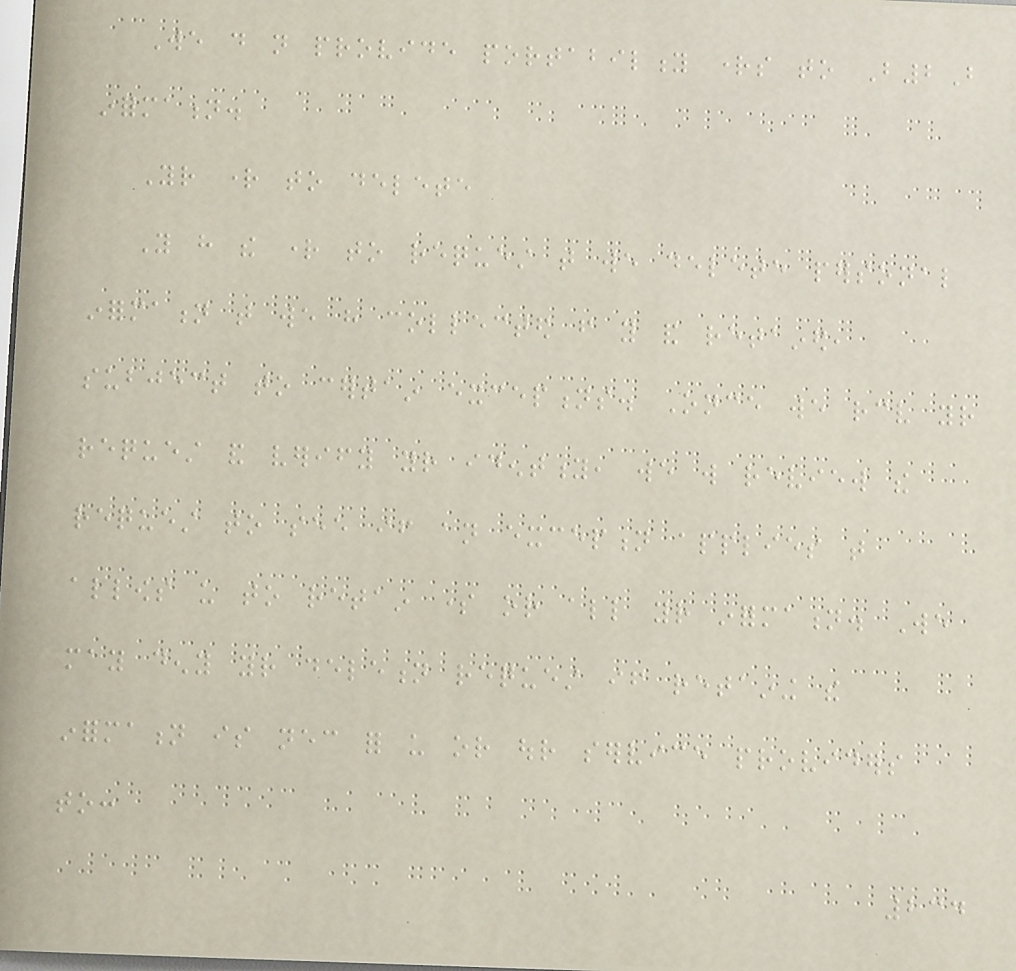We do not provide portability rights to B2B
information.
Your right to delete
You have the right to request that we delete personal
information that we have collected from you and retained,
subject to certain exceptions. Once we receive your
request and verify your identity, we will review the
request to see if an exception applies that
allows us to retain some or all your information. We
may deny your deletion request if retaining the
information is necessary for us or our service providers
to:
234
